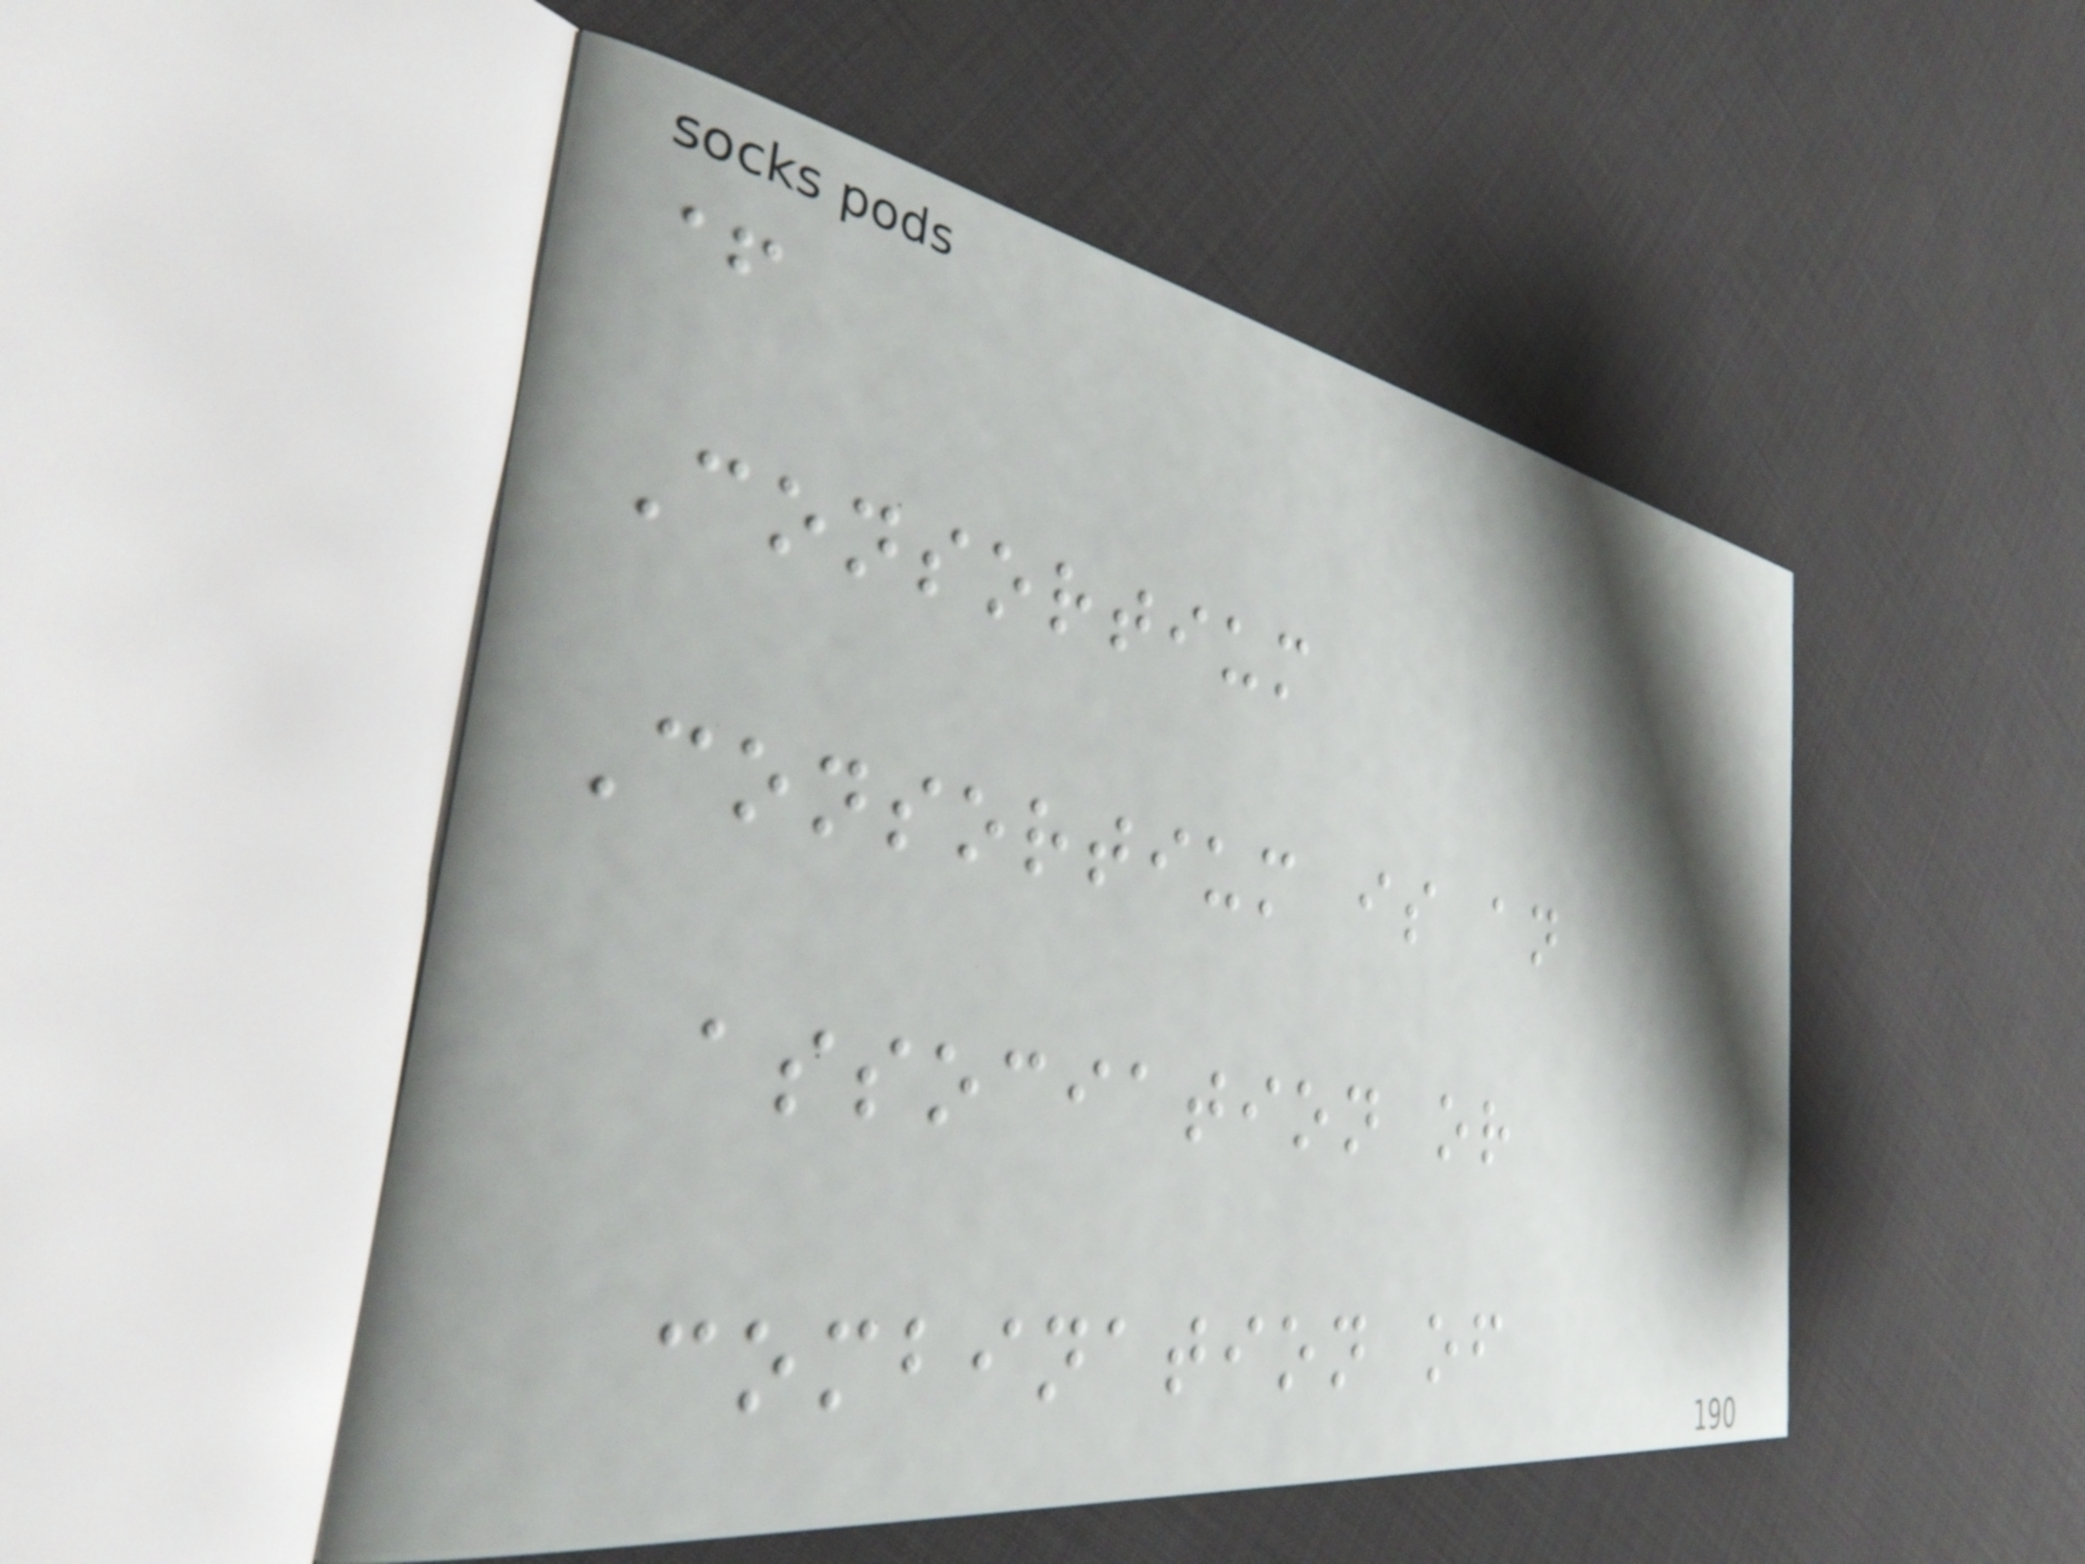+
Consortium
Consortium is an
association or
combination of
